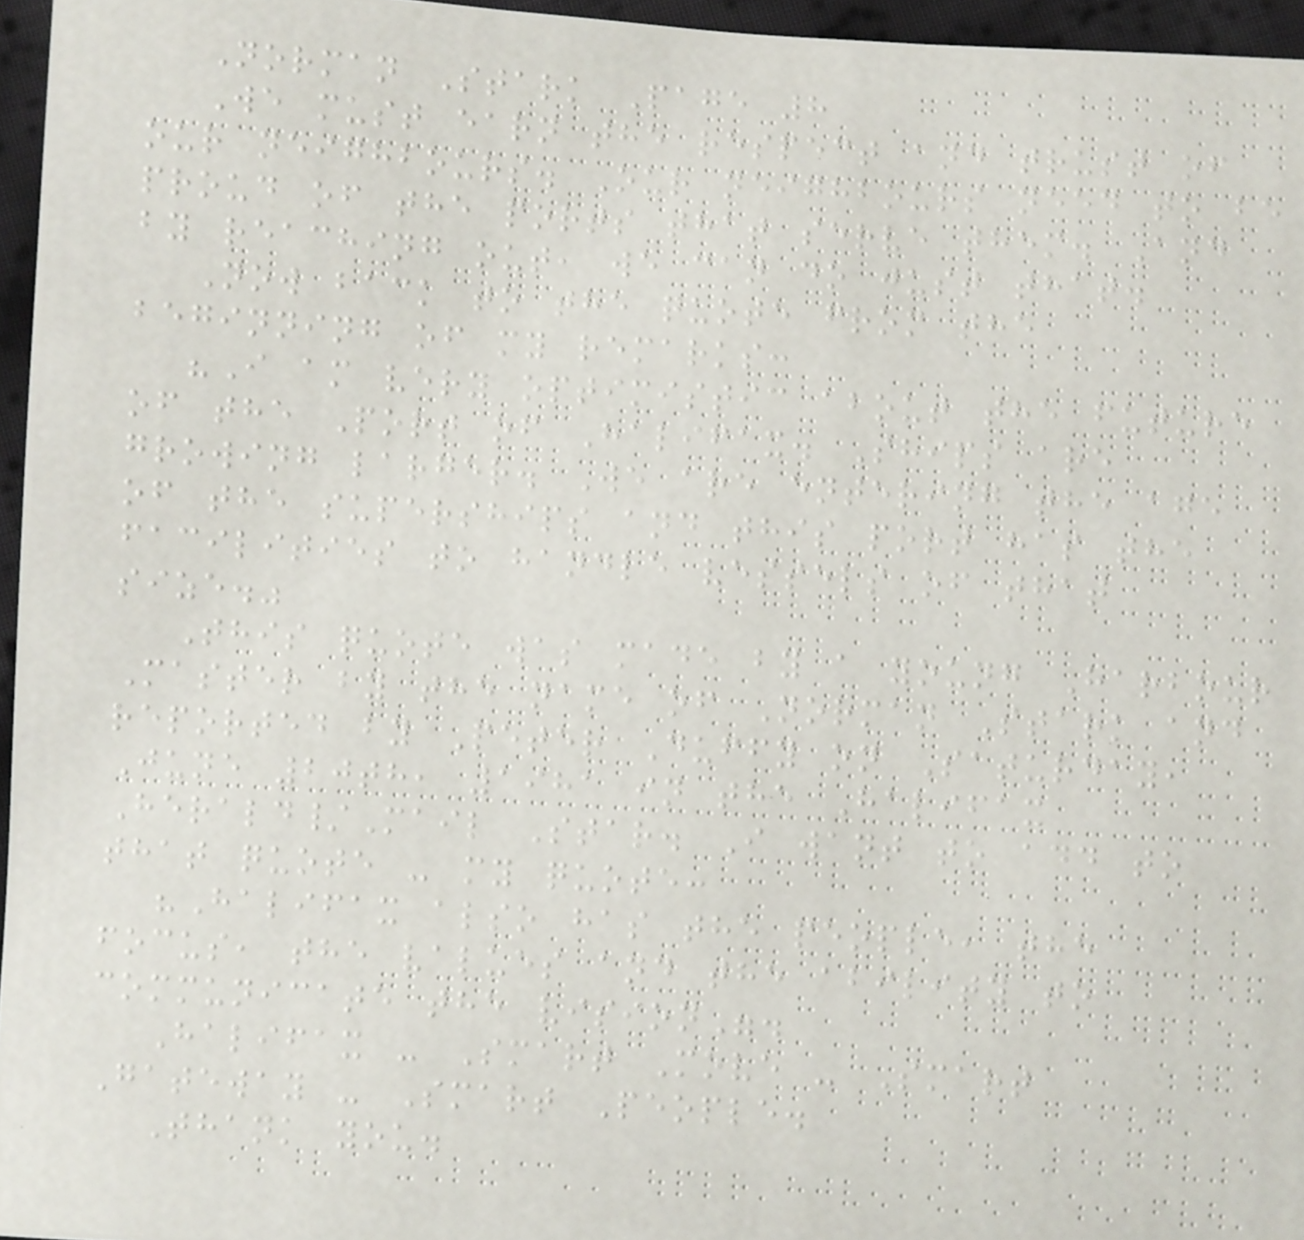Norman Stark Page 8
We must earn the respect and trust of
our neighbours. Our neighbours need to be
proud of the ports that serve them. And
by reaching out, we can do just that.
Now back to the quote from the
beginning of my remarks:
"I am very optimistic about the future
of the Port of Halifax. Ships are
growing larger. We are entering the age
of the superships and this port has the
facilities to handle vessels of that
size."
This quote was made by a young Harbour
Master by the name of Norman Stark and
reported by Peter Duffy on Saturday,
June 20th, 1981 in the Halifax
Herald/Mail Star. I want to add to
that quote - my quote:
"Halifax also has the people, the
focus, the values and the ability to
communicate the vision".
Halifax - Smart Move - Smart
Gateway - Smart People.
Thank you.
